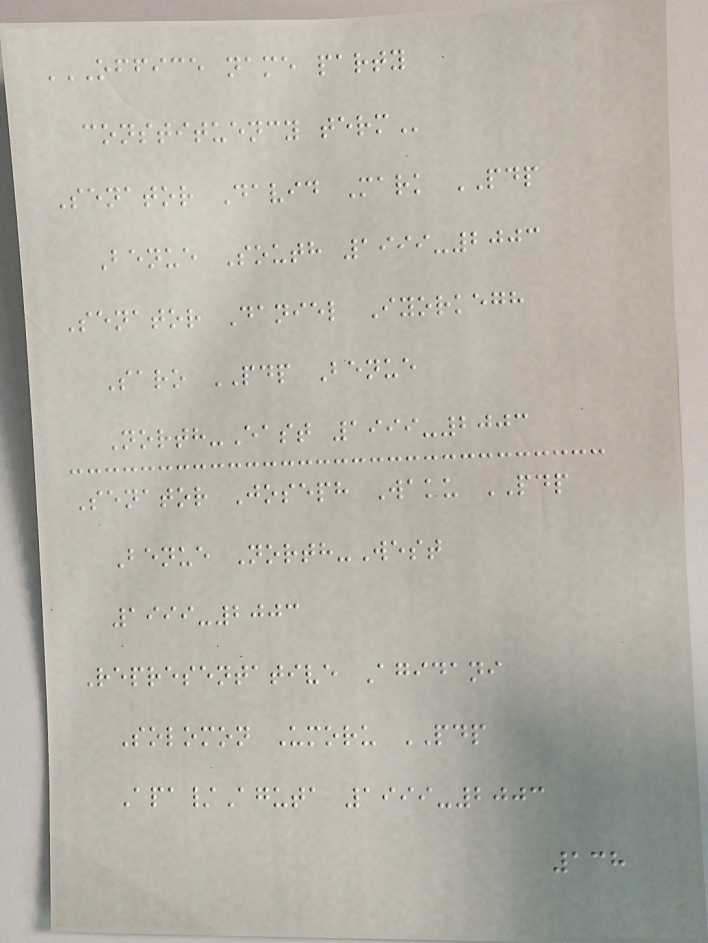OFFICE NAME PARTY
CONSTITUENCY TERM
Senator David Mark PDP
Benue South 1999-2003
Senator Daniel Iyorkegh
Saro PDP Benue
North-East 1999-2003
Senator Joseph Waku PDP
Benue North-West
1999-2003
Representative Agidani
Solomon Umoru PDP
Apa/Aguta 1999-2003
138
